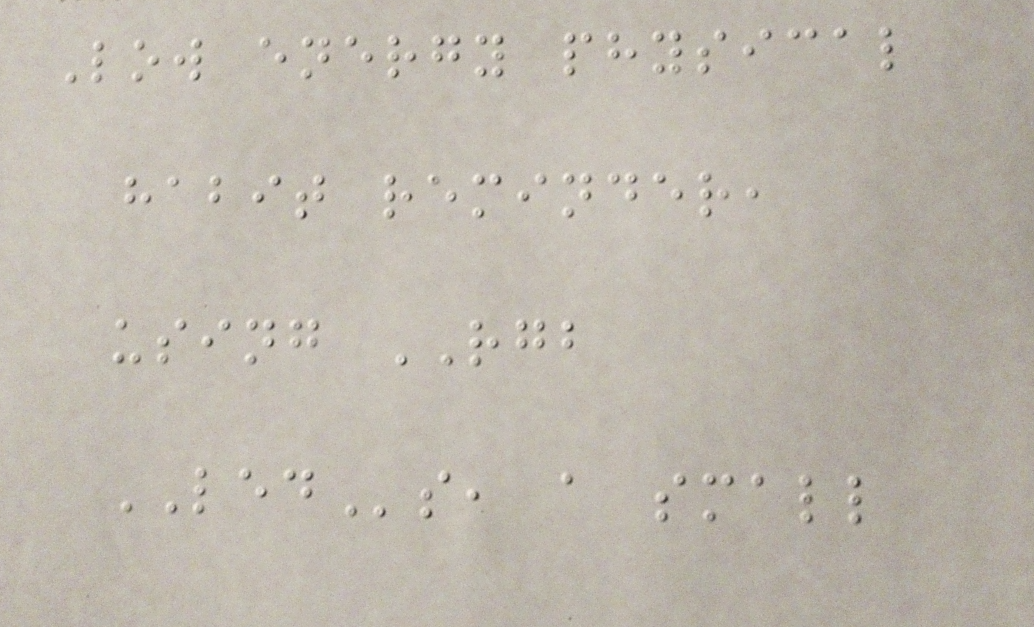Low energy physical
habit reminder,
using RGB
LEDs, a small
